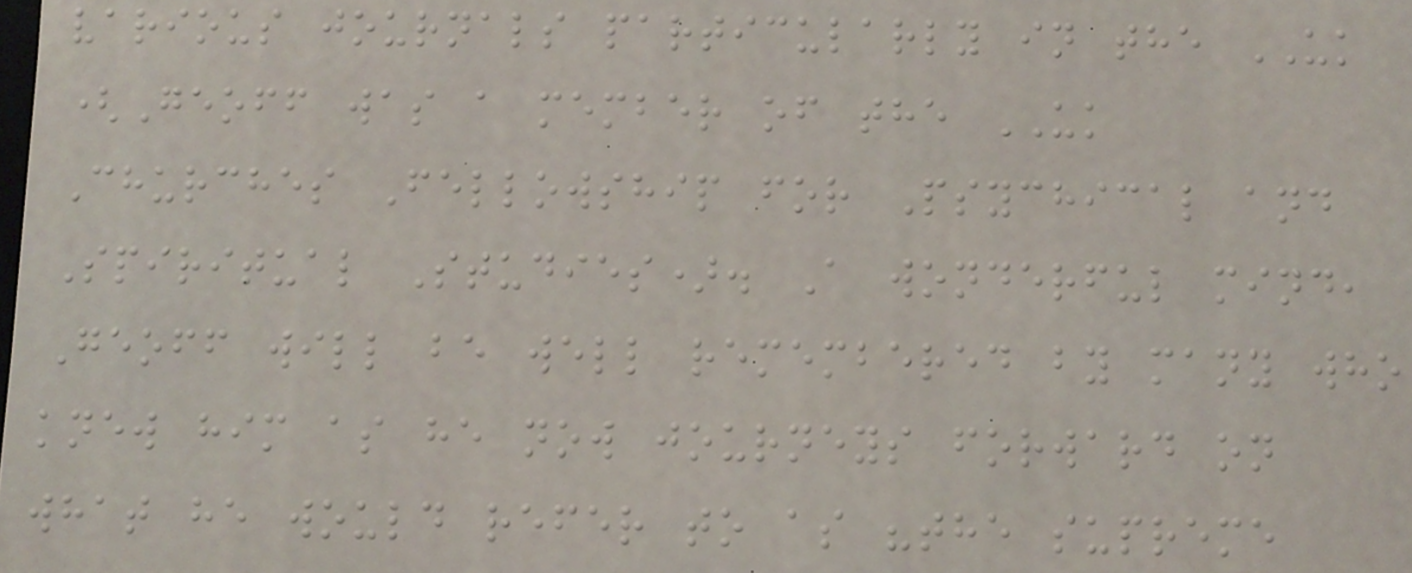various journals particularly in the UK
(Geoff was a member of the UK
Churches Fellowship for Psychical and
Spiritual Studies). A wonderful mind,
Geoff will be well remembered by many who
knew him as he now journeys forward on
what he would refer to as "the supreme
